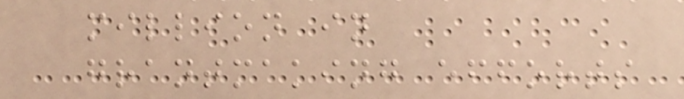million in
grantmaking efforts
